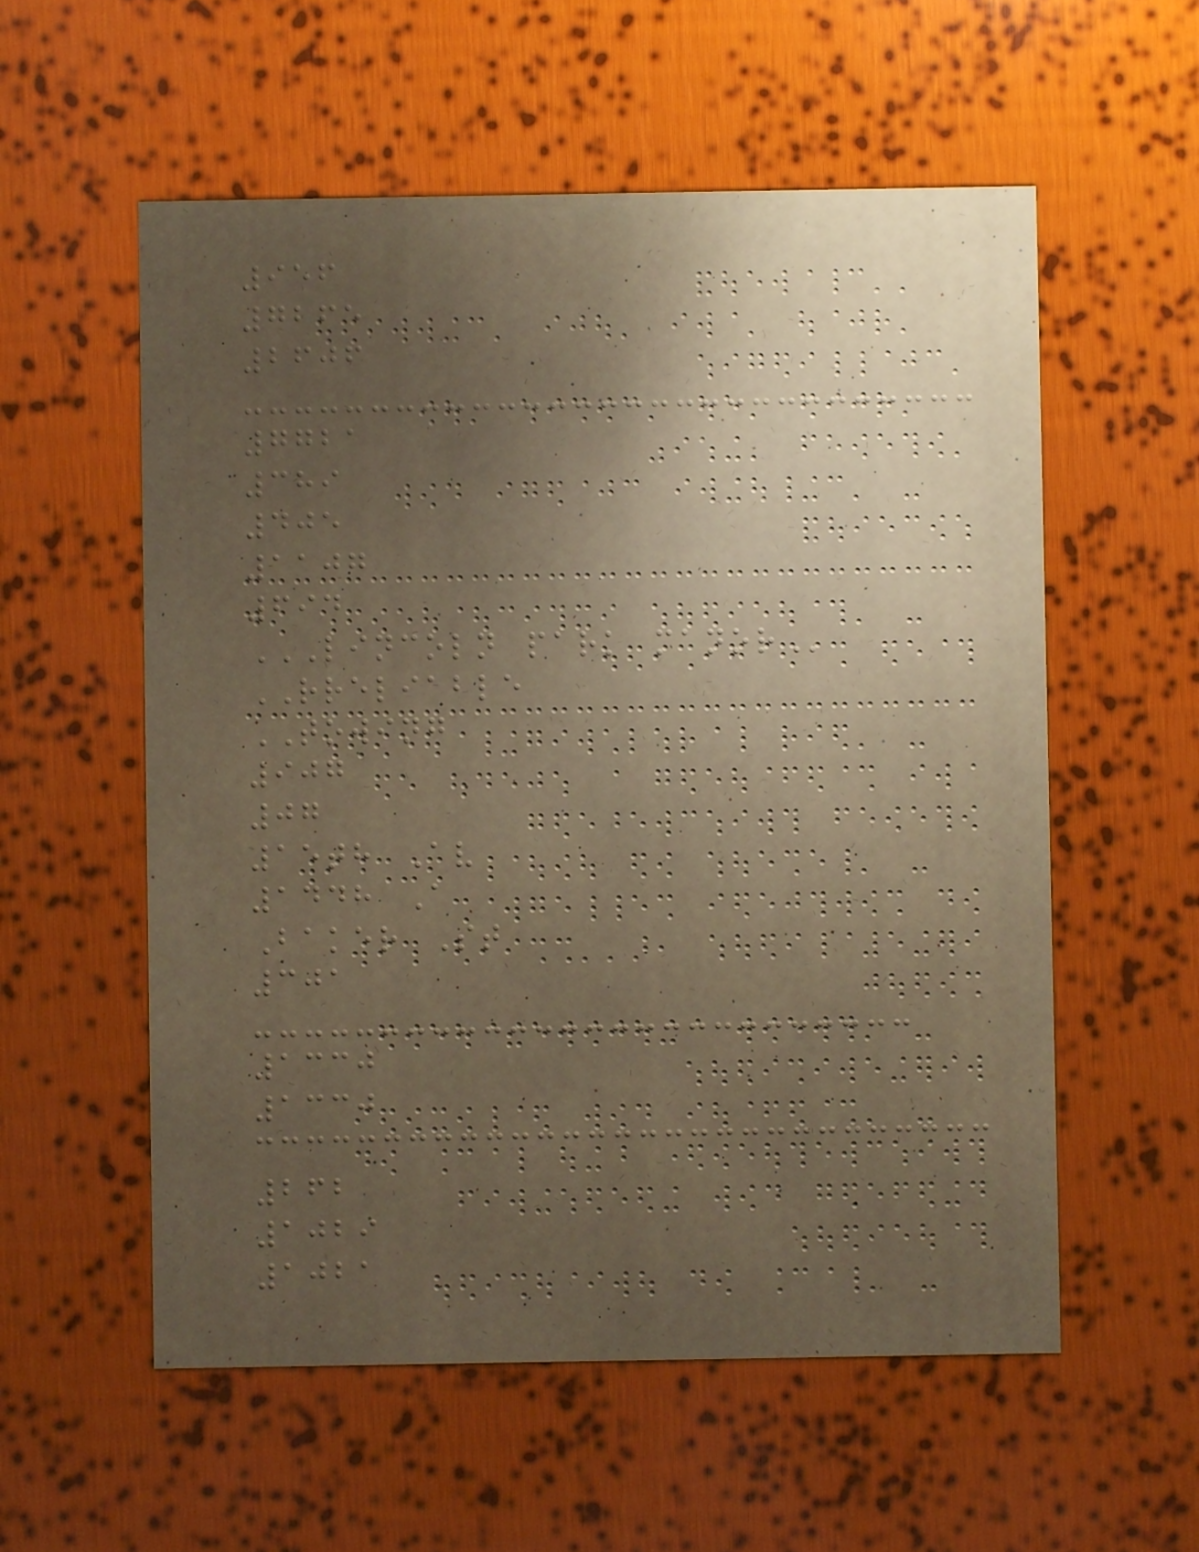956
7265
2606
7721
389
405
1107
694
LINCOLN PARK MANOR
RRELIABLE
TOWING
907
07
15th Av
1448 A
Baker St
301
1330
1330
262
1029
1021
